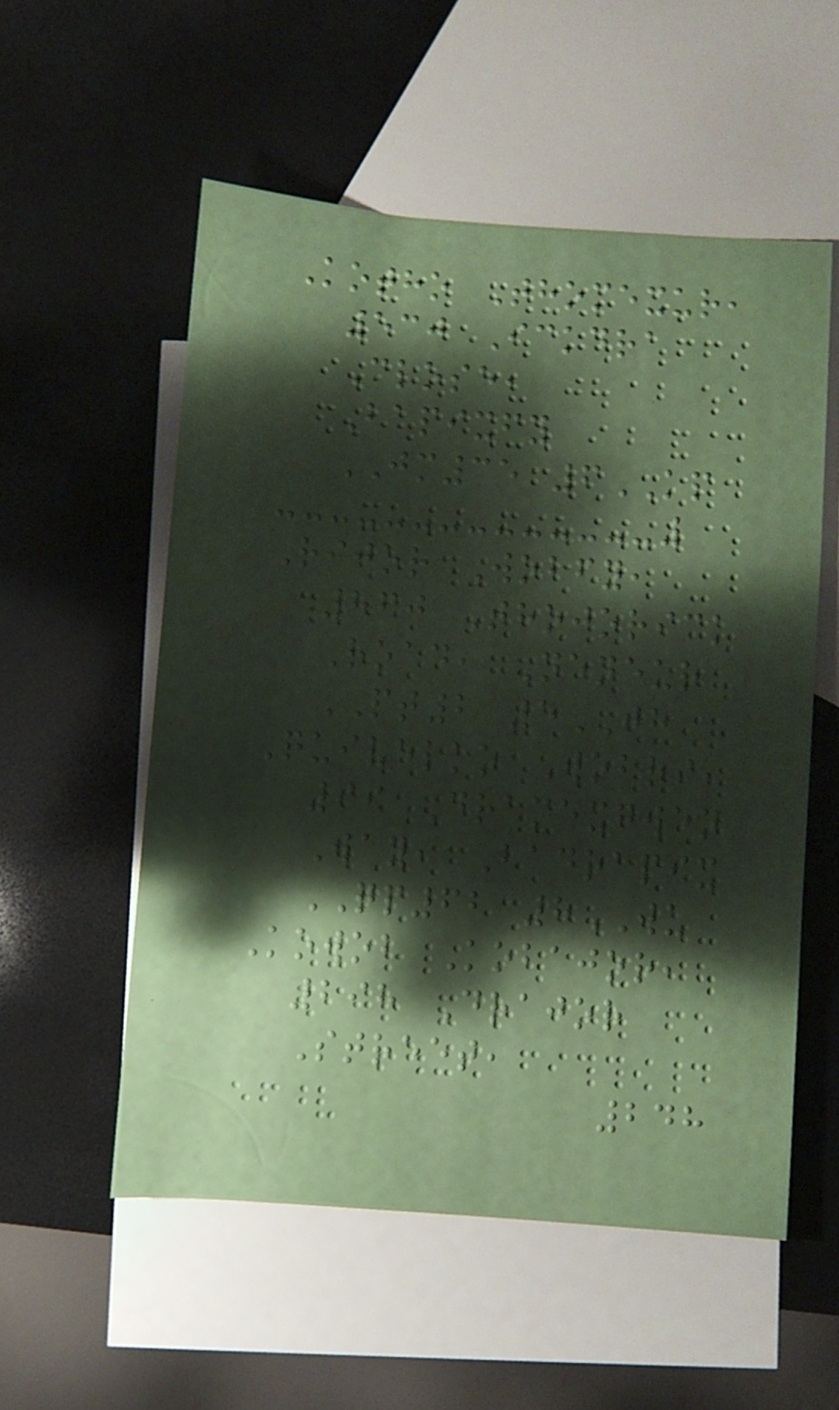Kotho Thomexur,
530 Ickdra
Close,
Bapixfy
JM35 6KP
Rijor Wobfy,
860 Thojorick
Road, Neneur
PT2 5JH
Quivelko Wobri,
99 Dramexgwen
Way, Badrapix
QP62 8WU
Kowob Kobajor,
298 Drajor
Street,
248
